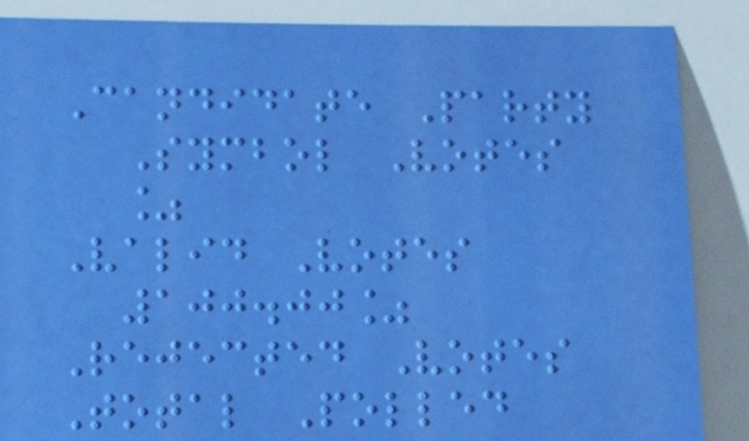Candidate Party
Symbol Votes
%
Valid Votes
100.00%
Rejected Votes
Total Polled
